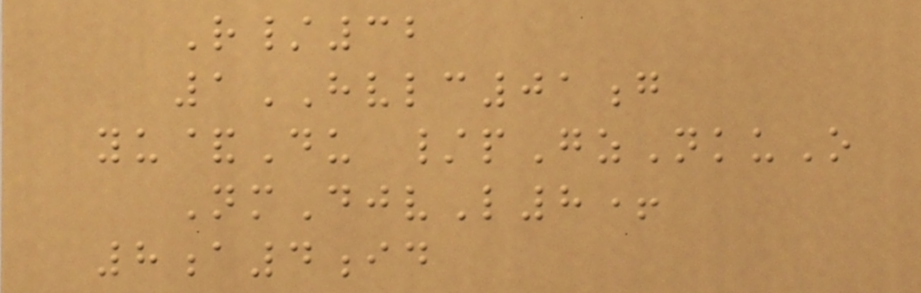R/32
1HVLC01g
yu&Du /pGzNkuO
NmDjvL8+
8a4id
